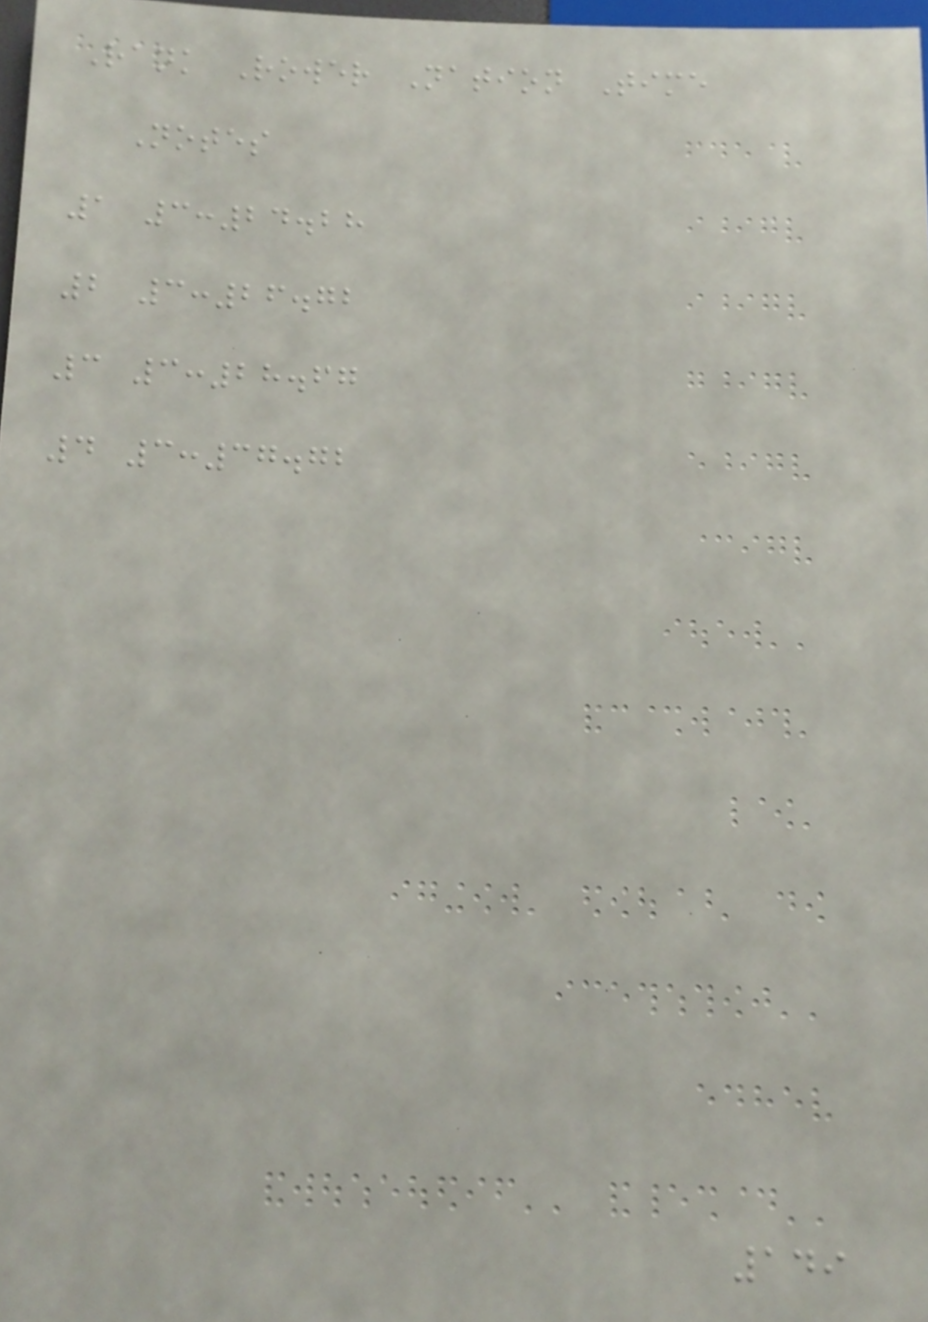Rank Rower Nation Time
Notes
1 3:24.28
2 3:26.72
3 3:28.67
4 3:37.72
149
